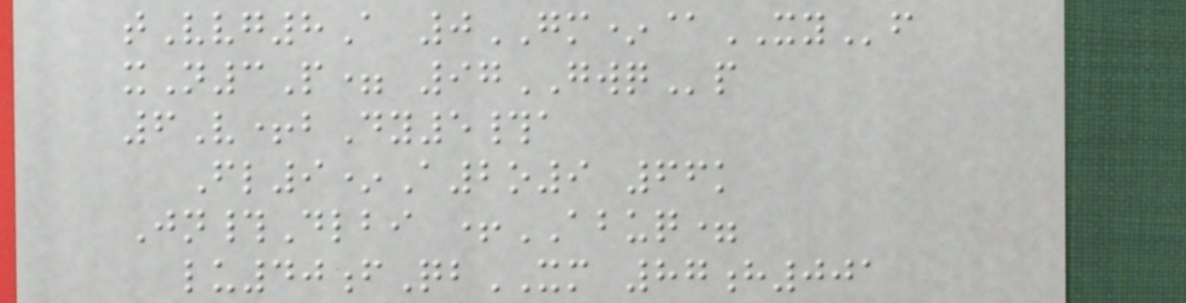tVvg8A 0GM*@XYf
xN3P= 97GWQp
6V+bDy5#a
Fl9*A2o9 66k
Jn#Dlbi +ABUQ=
lu40fQbXM 87h001
